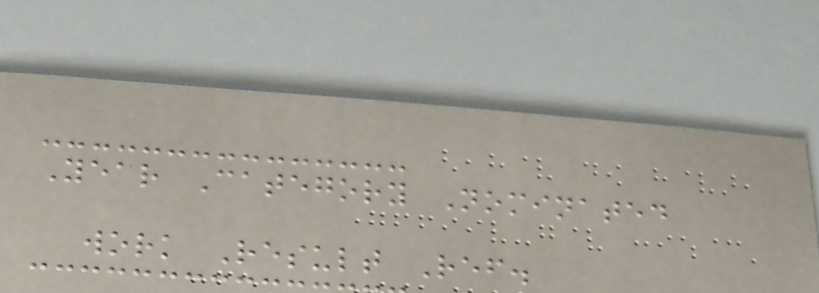Year Category Nominated
work Result Ref.
